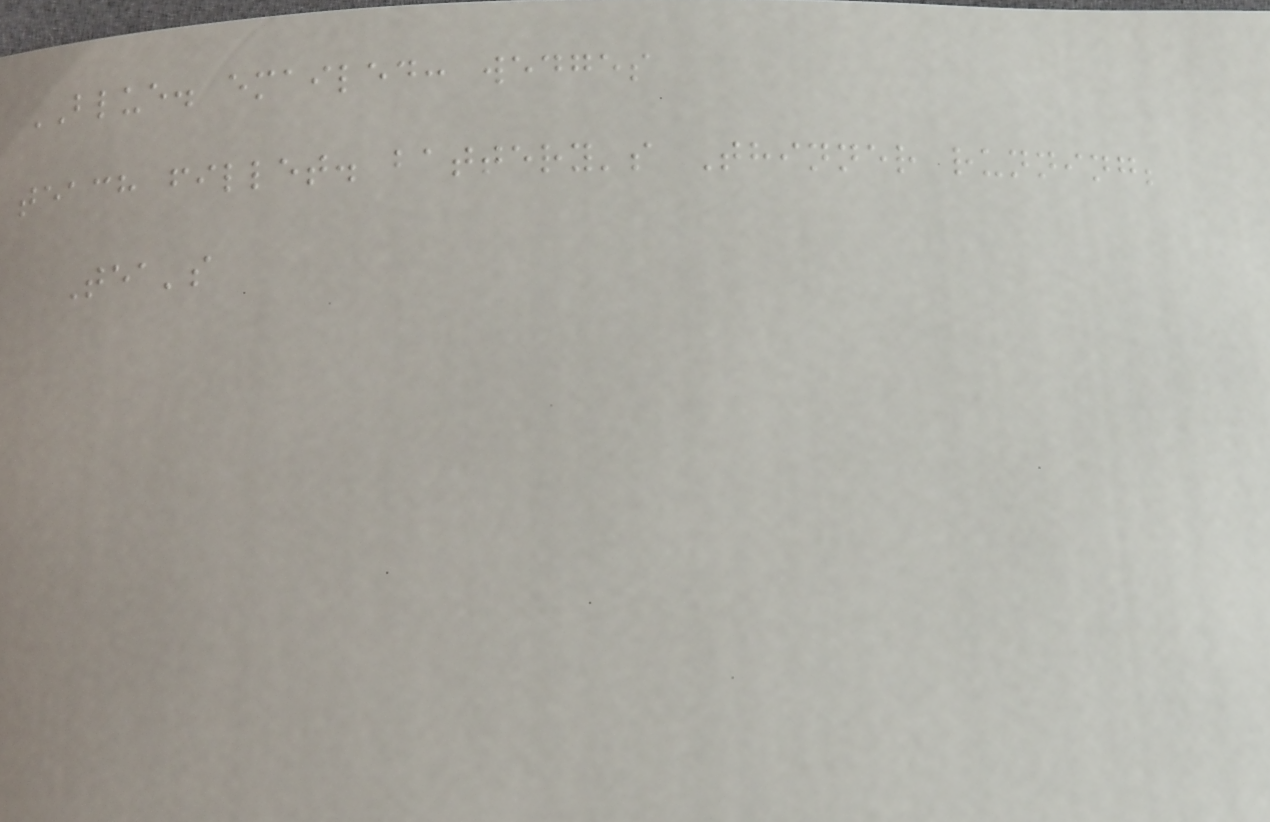BLUE. emailed: wedges
teach fillet. battery's Thinner running;
Tea's
